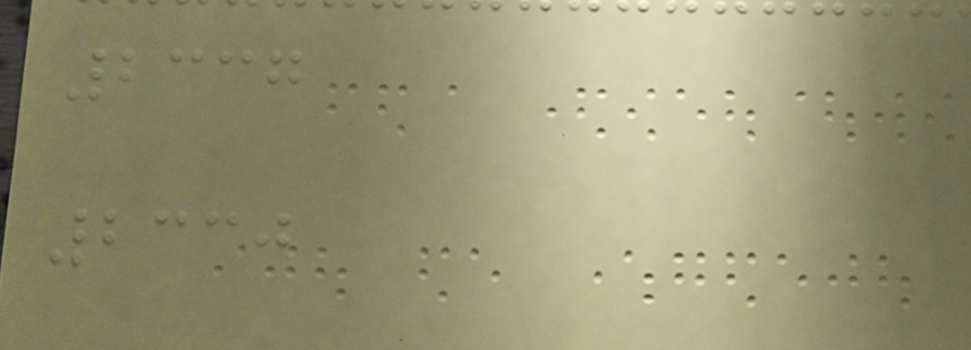2337
2330
